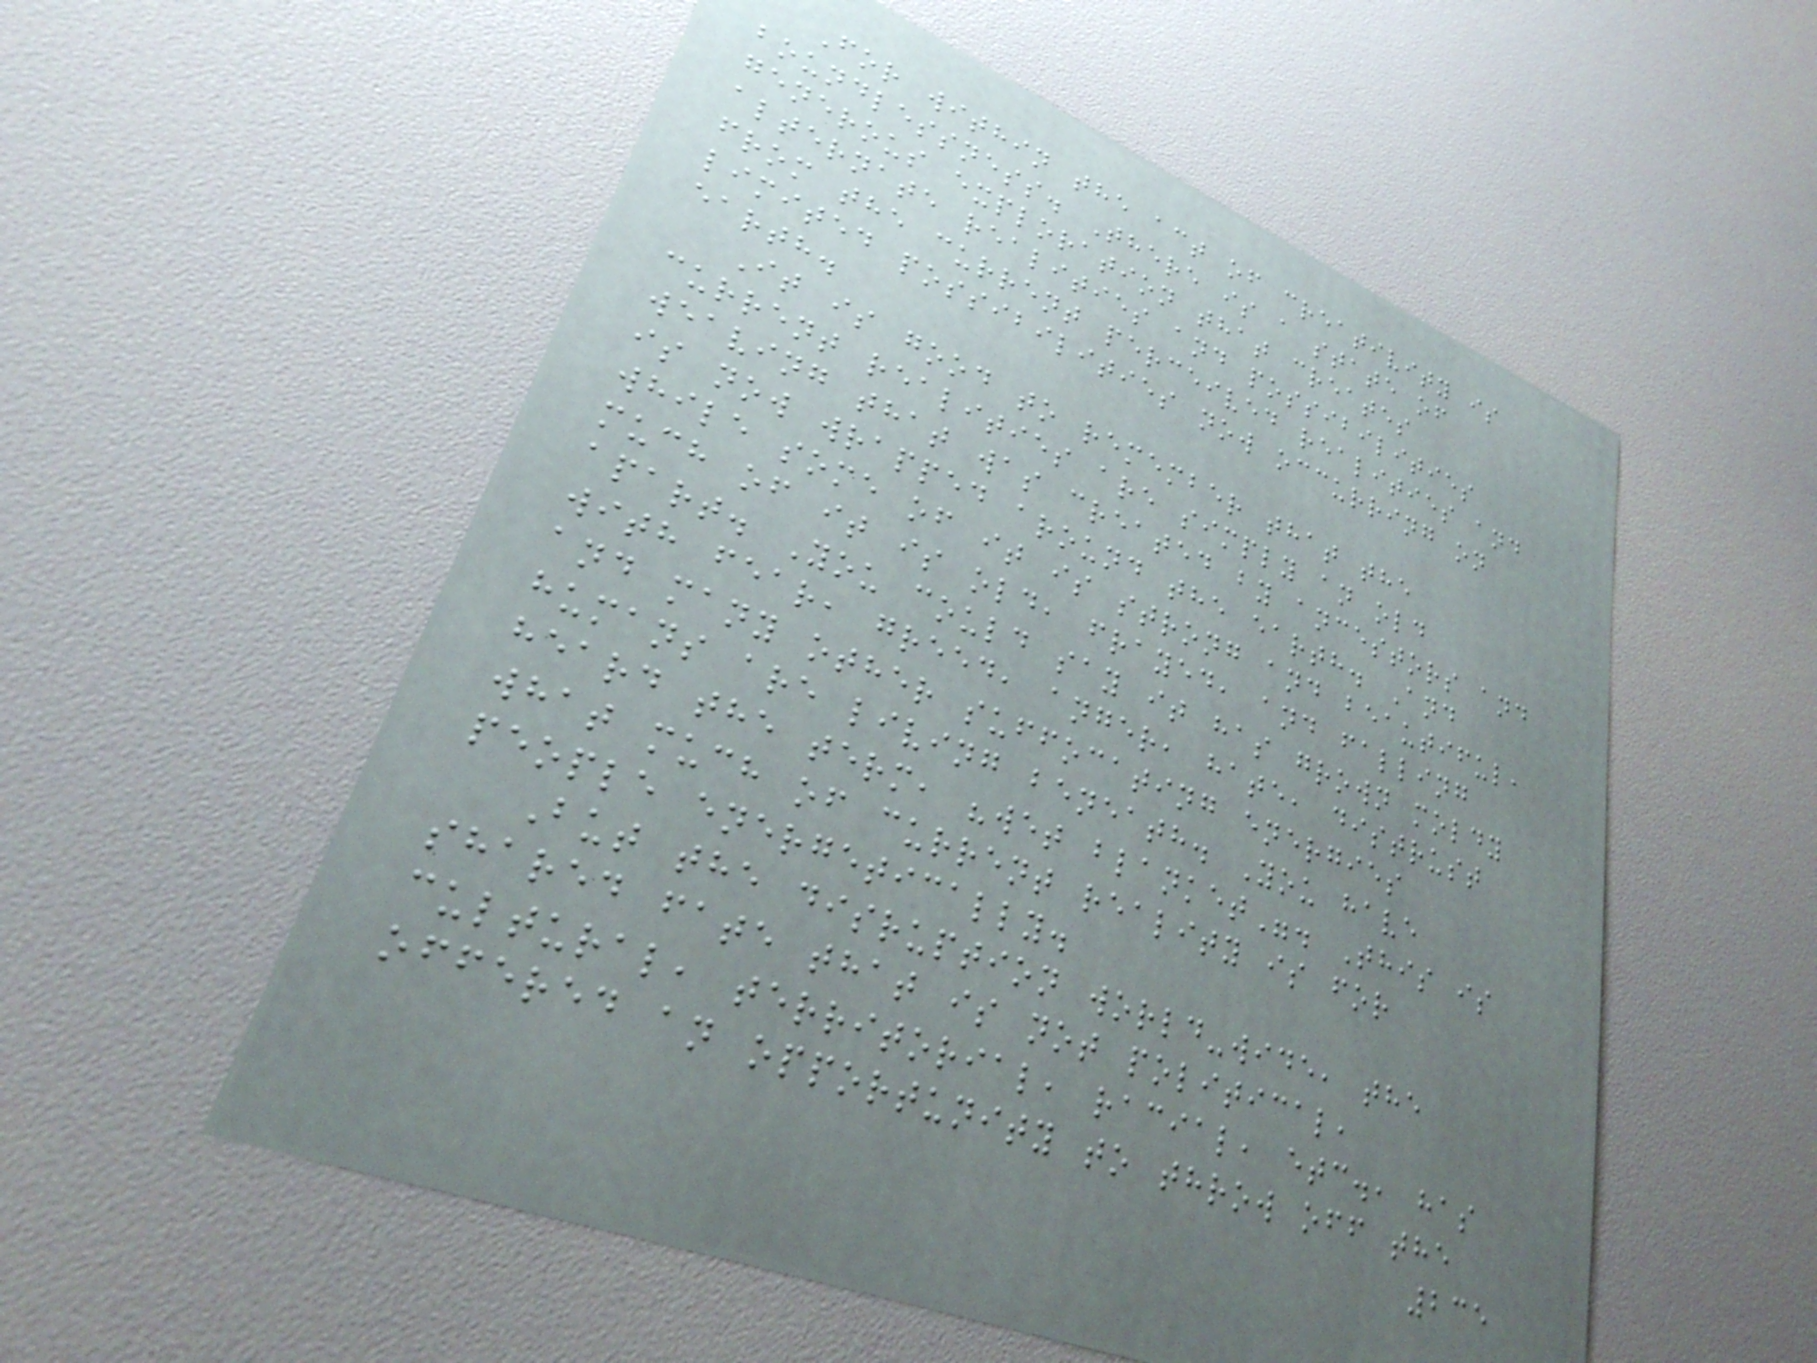For within the act of creativity is
boundlessness. There is a state of
generous exploration that creates
alternate realities and possibilities
from the current perceived realities and
limited possibilities now occurring on
earth.
It is good to remember that the
current realities are simply an old
weaving that was created by ancestors and
is now wrapped around the earth. And
while some of it is strong and beautiful,
much of it is old, frayed, and falling
apart. You could say it has grown moldy
with fear, greed, anger, hate, distrust
and many other suffocating energies
humans are living beneath. You have
heard the term, "wet blanket". This is
what much of current reality is for
people energetically.
But the disruption world-wide, the
shared fate that is not political,
cultural, territorial, racial, etc., has
offered an opportunity to throw off the
235
